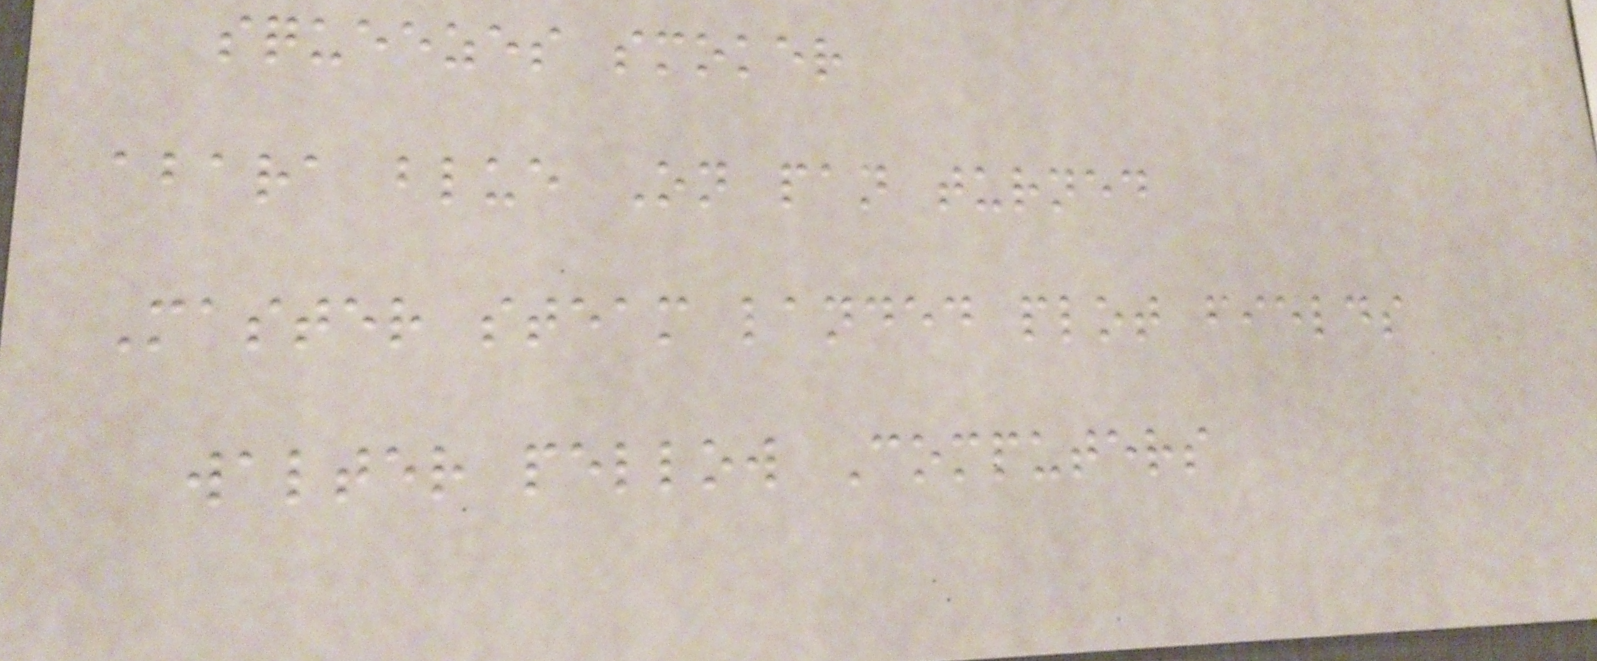squeezes smoker
abara blue On pan turned
Master steam landed plot fields
walter pellow Computers
